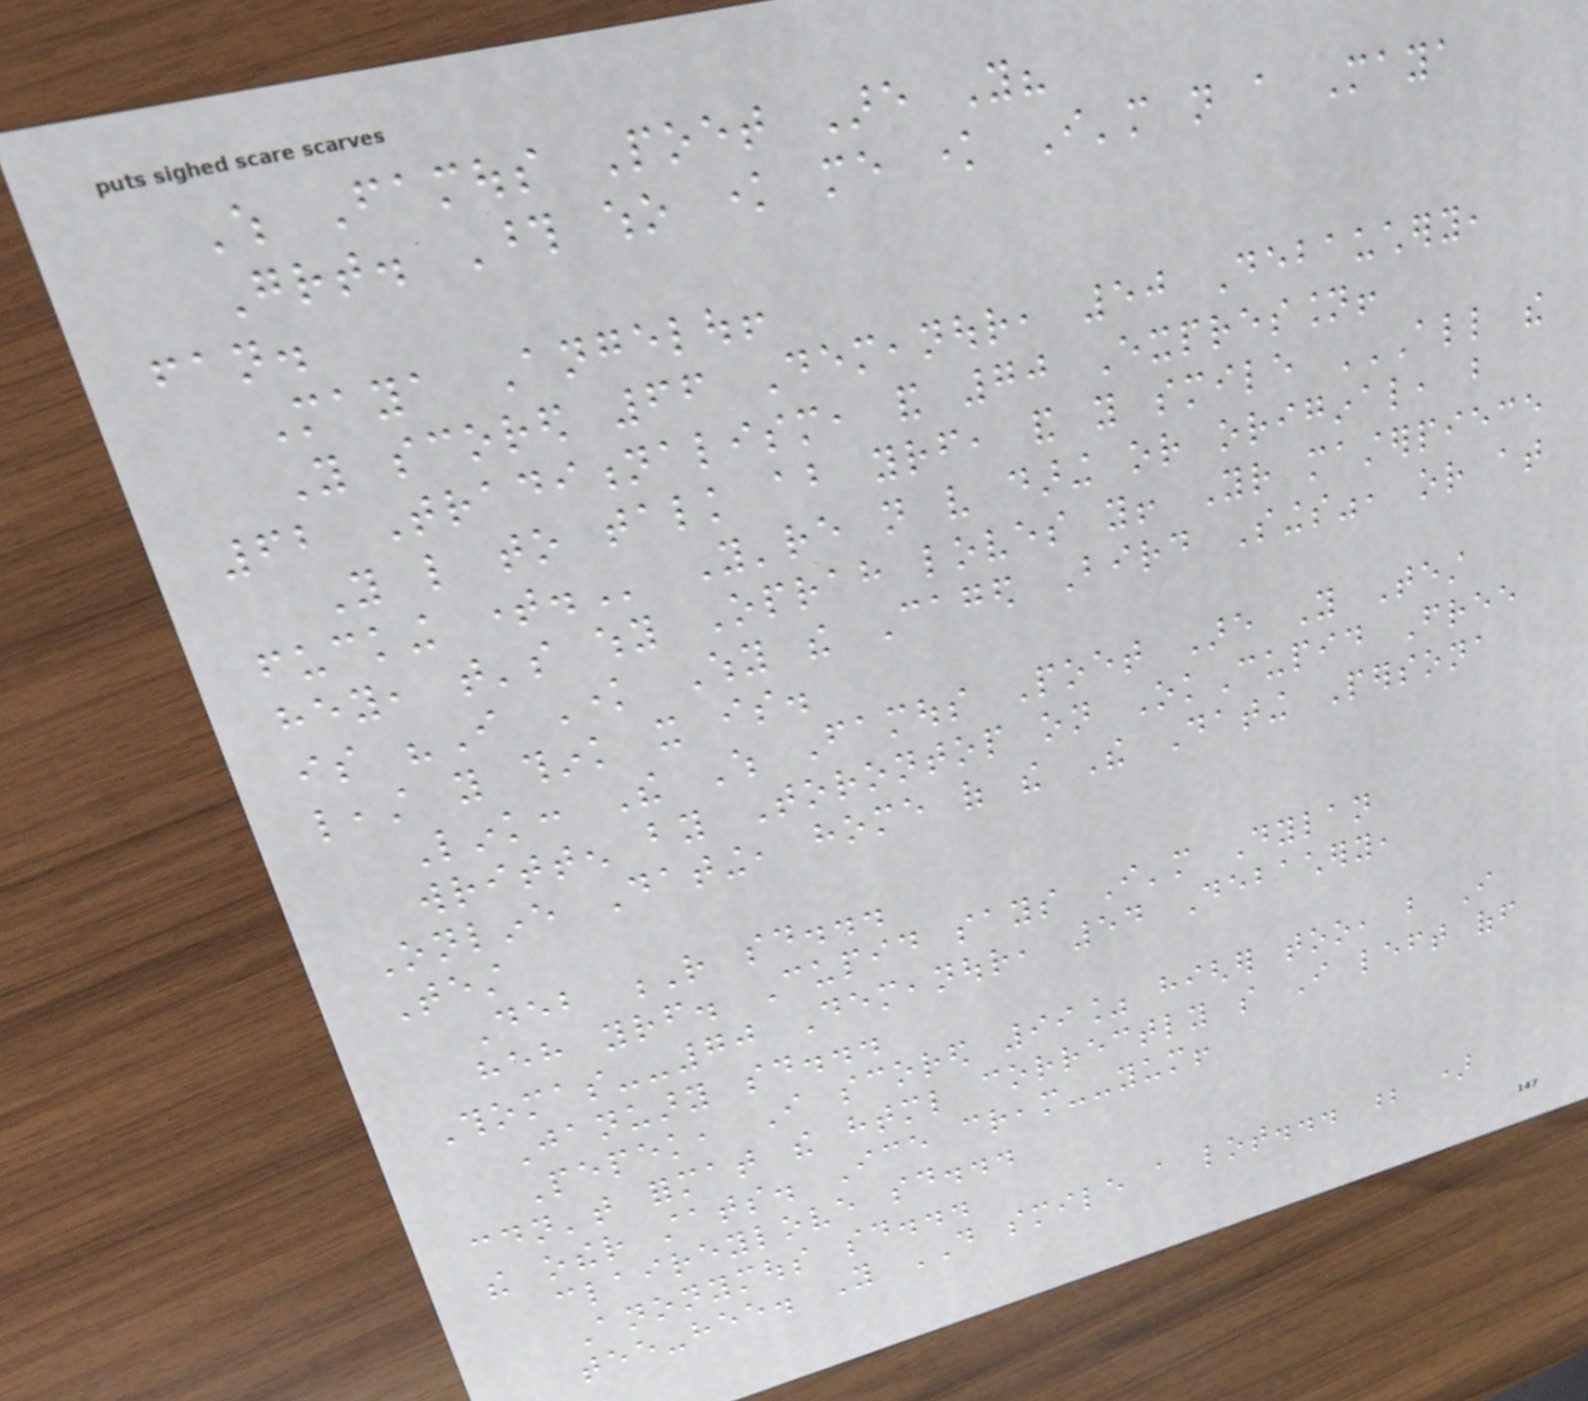Which Famous Poet Are You?
Great. Those who know me know I'm not a Maya
fan.
Maya Angelou!
You scored 66 Demeanour, 50 Debauchery,
62 Traditionalism, and 70 Expression!
You like to talk about yourself, and you smile ALL THE
FUCKING TIME. You're not very daring or original, but
hey, that's why Oprah loves you! Your masterpiece
is "I Know Why the Caged Bird Sings", or at
least you think it is.
Link: The Which Famous Poet Are You Test
written by Torontop on OkCupid Free
Online Dating, home of the The Dating Persona
Test
Deb R said...
heh yourself. Cupid says I'm Dylan
Thomas--70 Demeanour, 54 Debachery,
January said...
Pepek, I scored 99% higher too, but I
couldn't format the html correctly so I left off
the other stats. Ice cream--yum!
claireylove said...
Anonymous said...
tee-hee. You DO smile a lot... ; )
